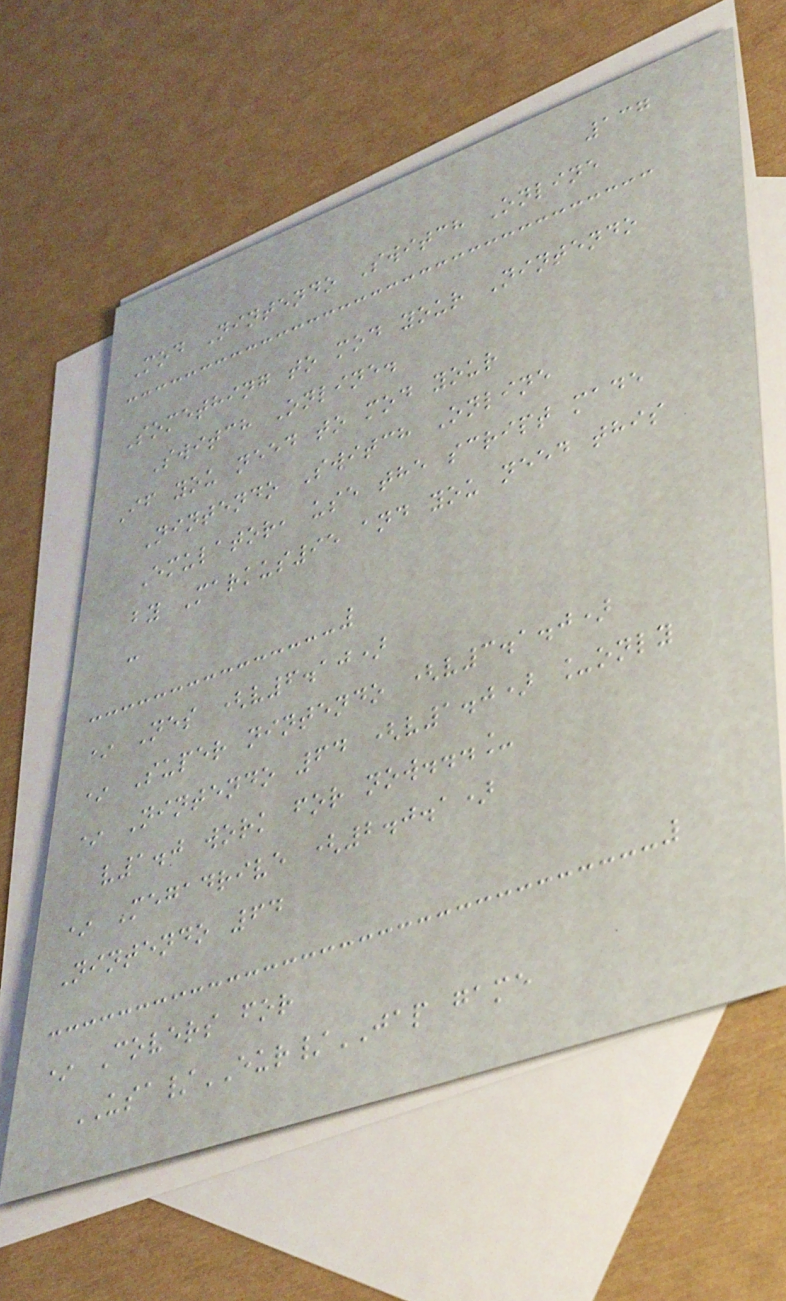137
Mod Nintendo Switch Online
Something to mod your Nintendo
Switch Online.
If you need to mod your
Nintendo Switch Online
Emulator, use the script made
by Markus95 and you need this
:
* Nes (v6.10)
* Super nintendo (v3.1.0)
* Nintendo 64 (v1.0) _only
v1.0 work for now..._
* Megadrive (2.0.1)
Nintendo 64
* Covers for
USA/EUR/JAP game
